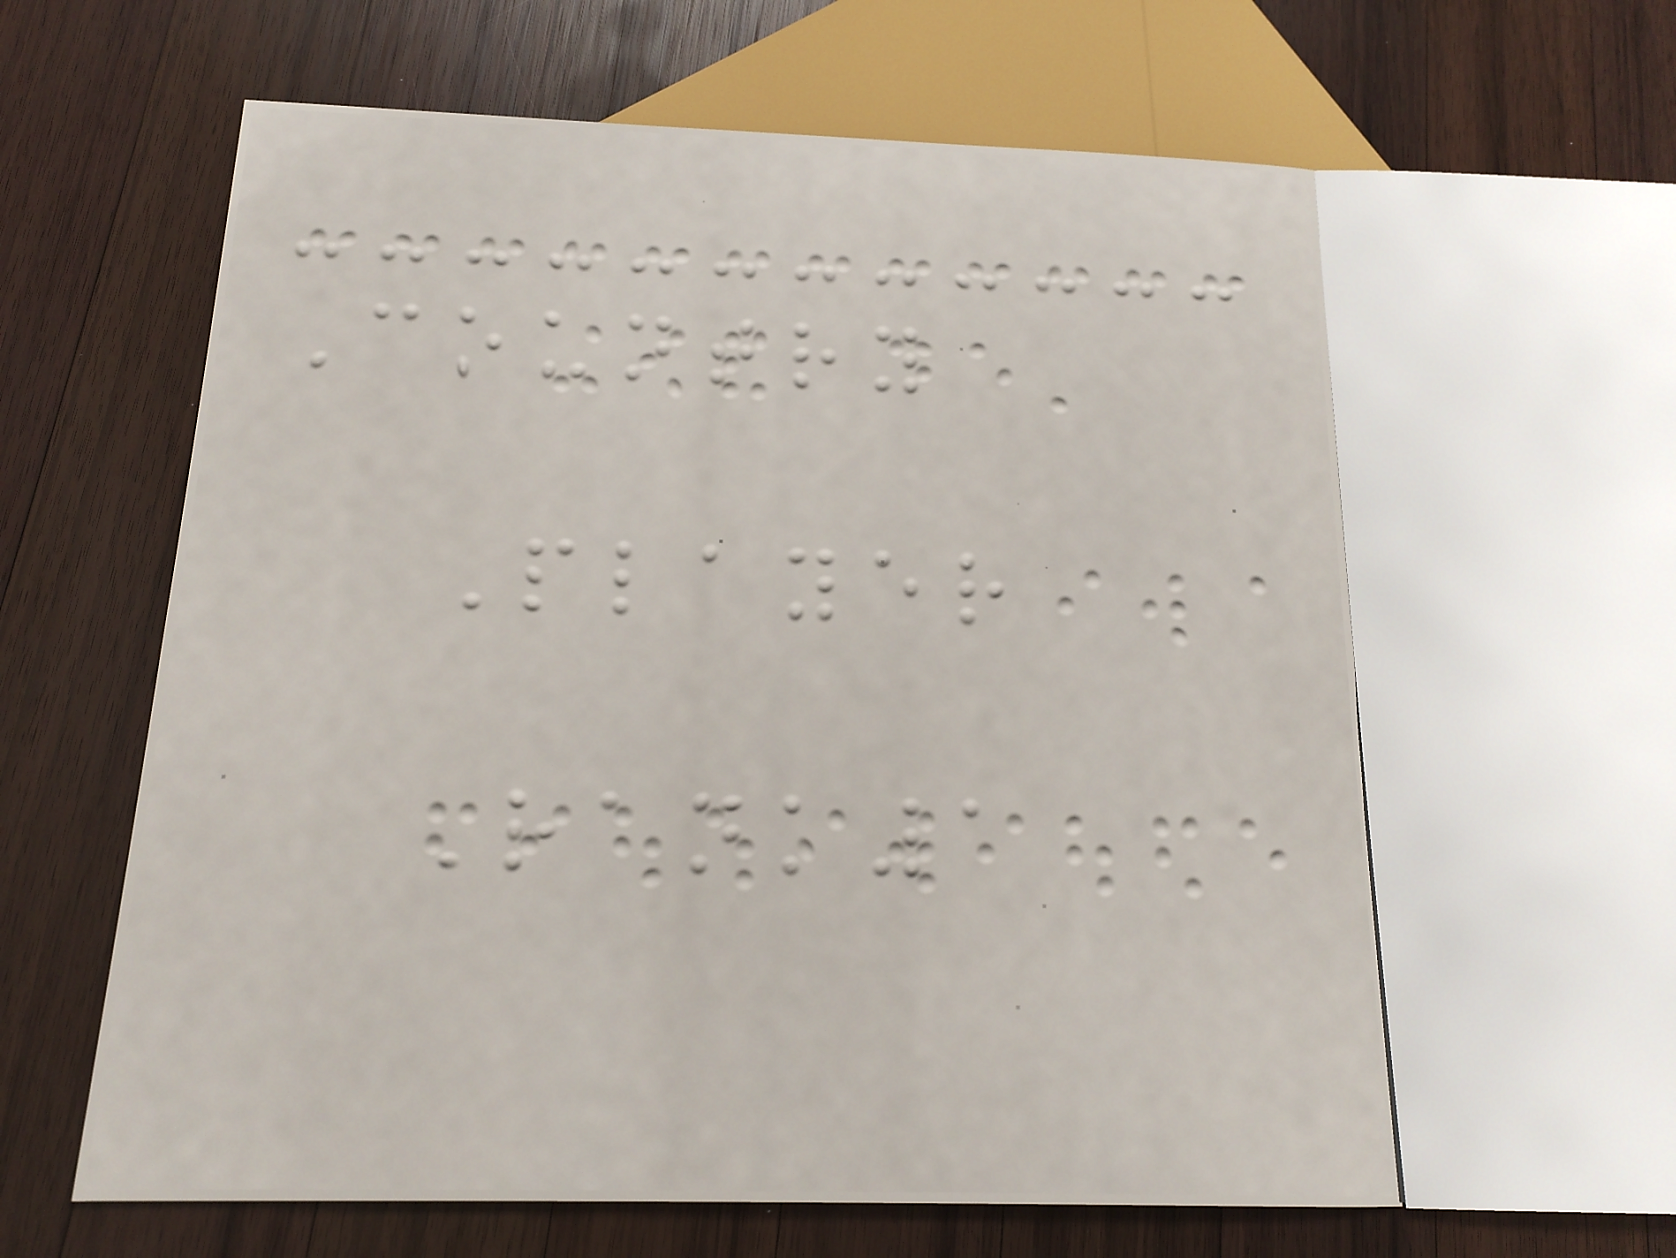Country
Player
Rank1
